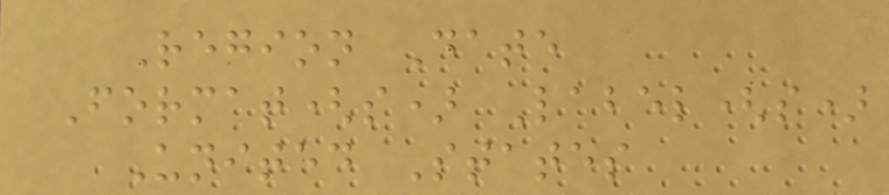Region Date
Format(s) Label(s)
United States
